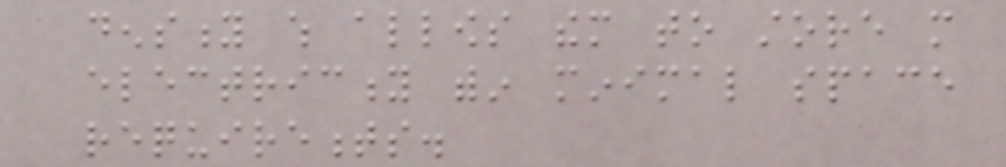density which allows them to store more
electricity within minimal space
requirements.
